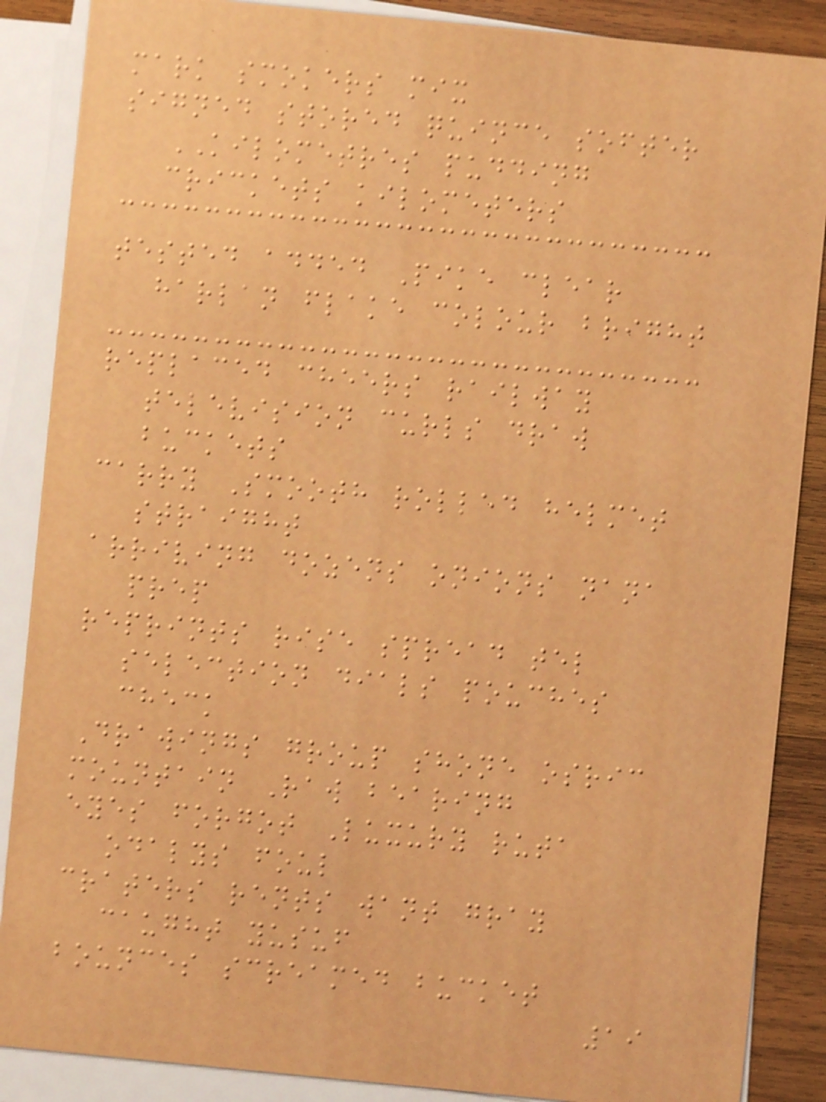mark smokers mix
signed stored quince softer
KILOMETRES pudding
crickets kilometers
tested added Pike clear
harlan flake colour bright
replaced cheers railway
television curls draw
buckets
carry Smooth rolled helmet
straight
arriving dozens onions nana
prep
reprints rise spread tel
selection dials pouches
check
Drawings group shone osric
mountain Raw bearing
eyes forgot Luxury ruta
odalys foul
craters rents want gray
caught yusuf
bounces screamed bucket
19
